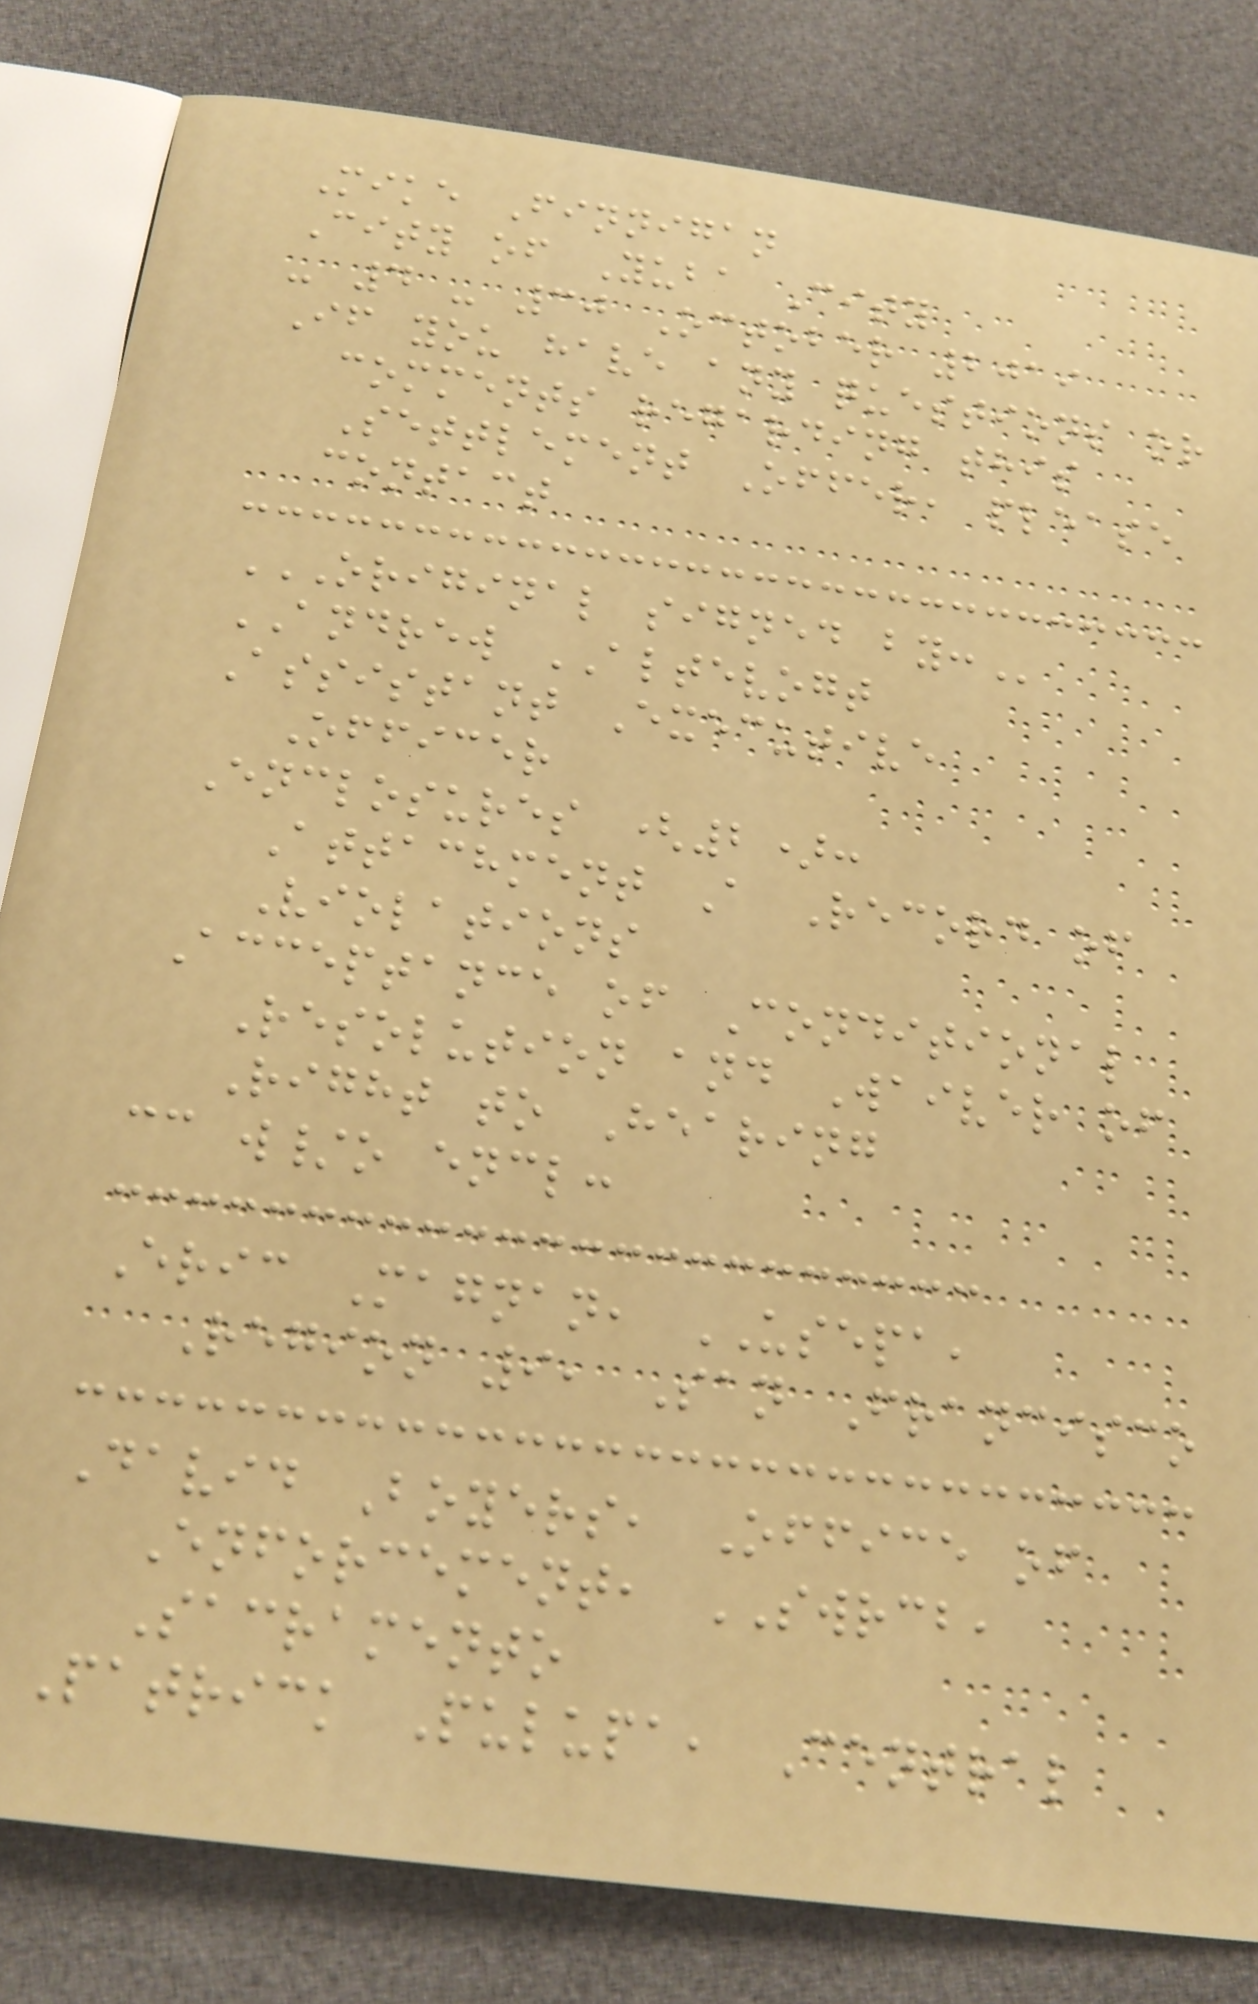Mike Finnigan
City of Yuba City
- 4 - 30 October 2019
If you have any questions or
comments regarding this
Settlement Offer, please
contact
ORIGINAL SIGNED BY:
ANDREW ALTEVOGT
Assistant Executive
Officer
Enclosures (2):
Attachment A Record of
Violations
Acceptance of Conditional
Resolution and Waiver of
Right to Hearing
cc w/o encl:
Eric Magnan, USEPA,
Region 9, San Francisco
David Boyers, Office of
Enforcement, SWRCB,
Sacramento
Patrick Pulupa, Central
